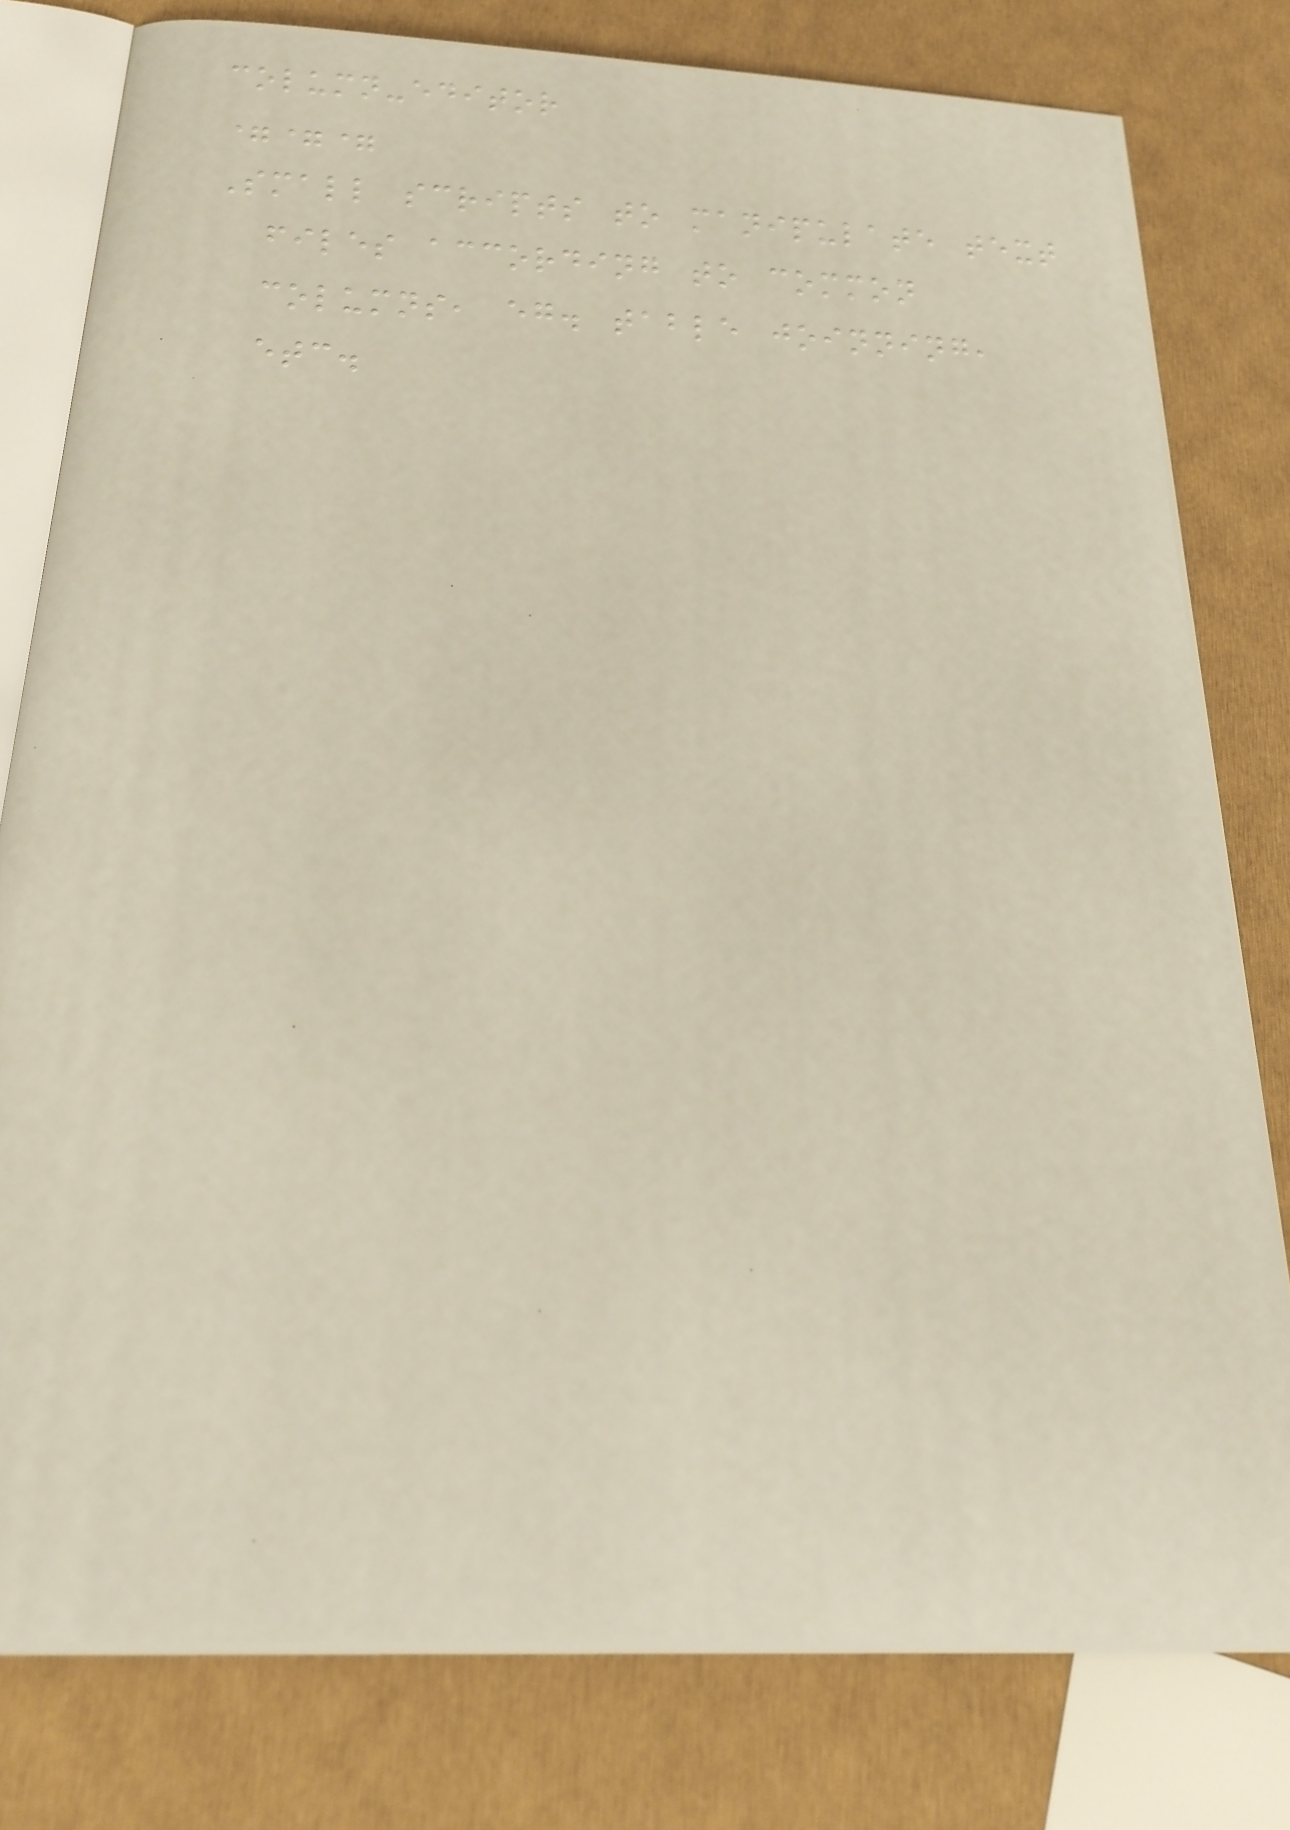column-editor
===
Small scripts to manipulate text
files according to common
columns, eg. table joinning,
etc.
